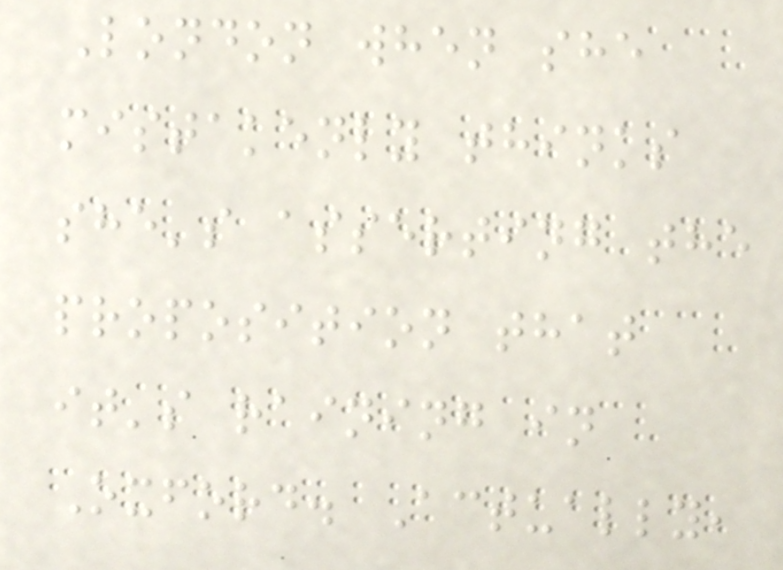London when she
mistakenly thinks
she's asserting the
proposition that
it's raining in
Oxford. Actually,
